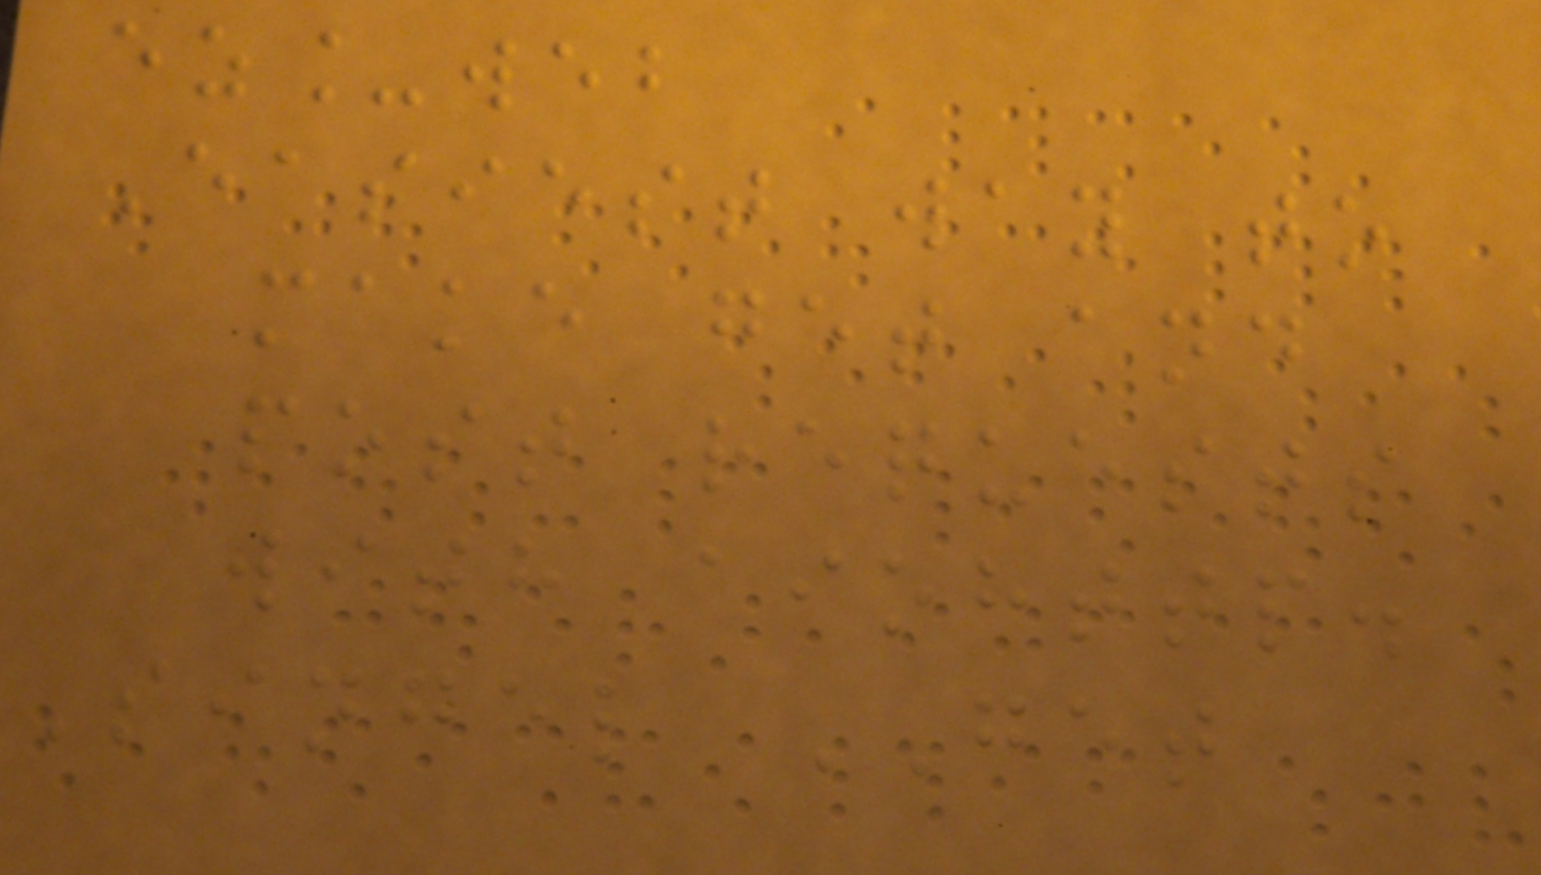ez_web
Easiest way to
make get and
post requests
with aiohttp.
Singel GET
